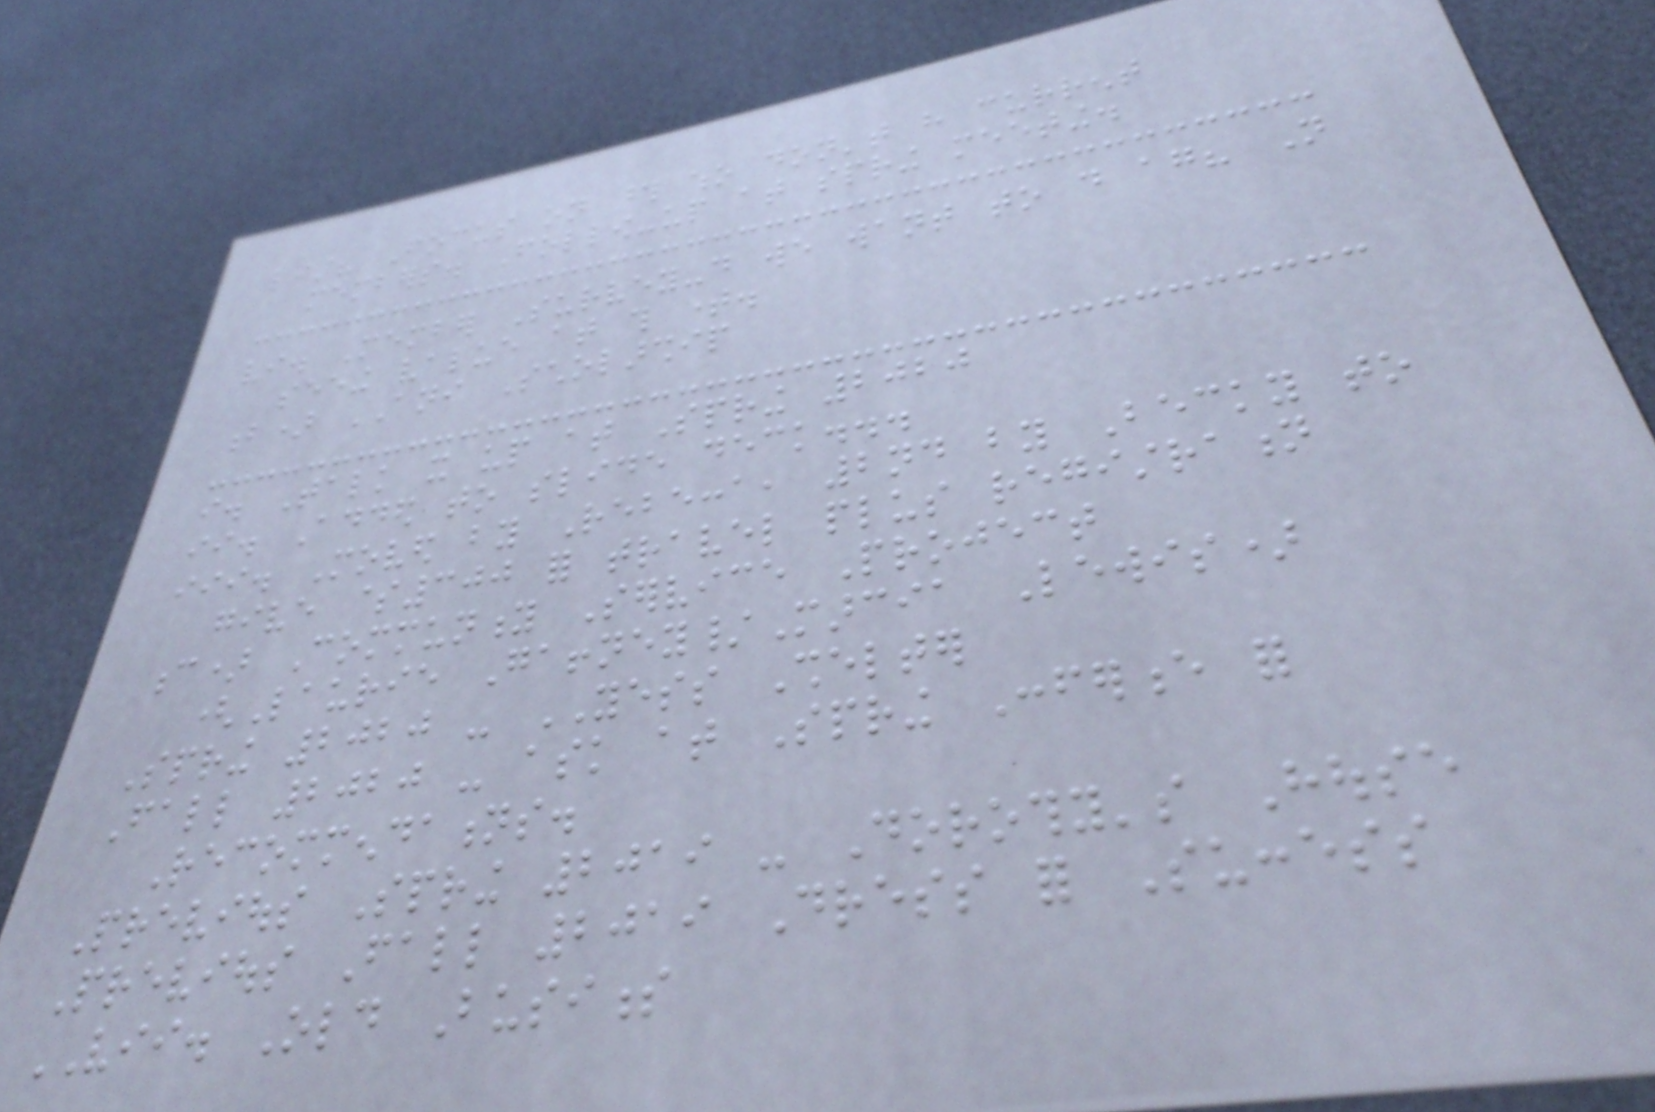list? Focus on those who don't have current
members. Follow-up at spring meeting.
vi. Member Survey-do we want to do again? Not
seeing value at this time.
b) ANI Scholarship
i. Talk it up at Spring 2020
ii. Added to slide deck...
iii. Moved by Rebecca, 2nd by Becky to
give $300 for travel plus registration
c) Community Service Project
(Laurie Gaffney/Marcia Lewis)
Spring 2020 - YESS Shelter
Fall 2020 - ask at Spring Conference for
Recommendations.
Previous Spring 2019 - Dorothy's House
Previous Fall 2019 Dress for Success
VII. Old Business
